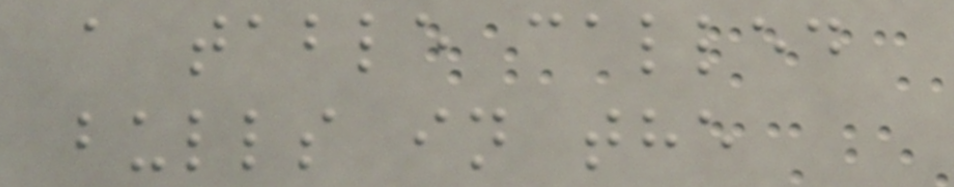a table called
bulls in the
